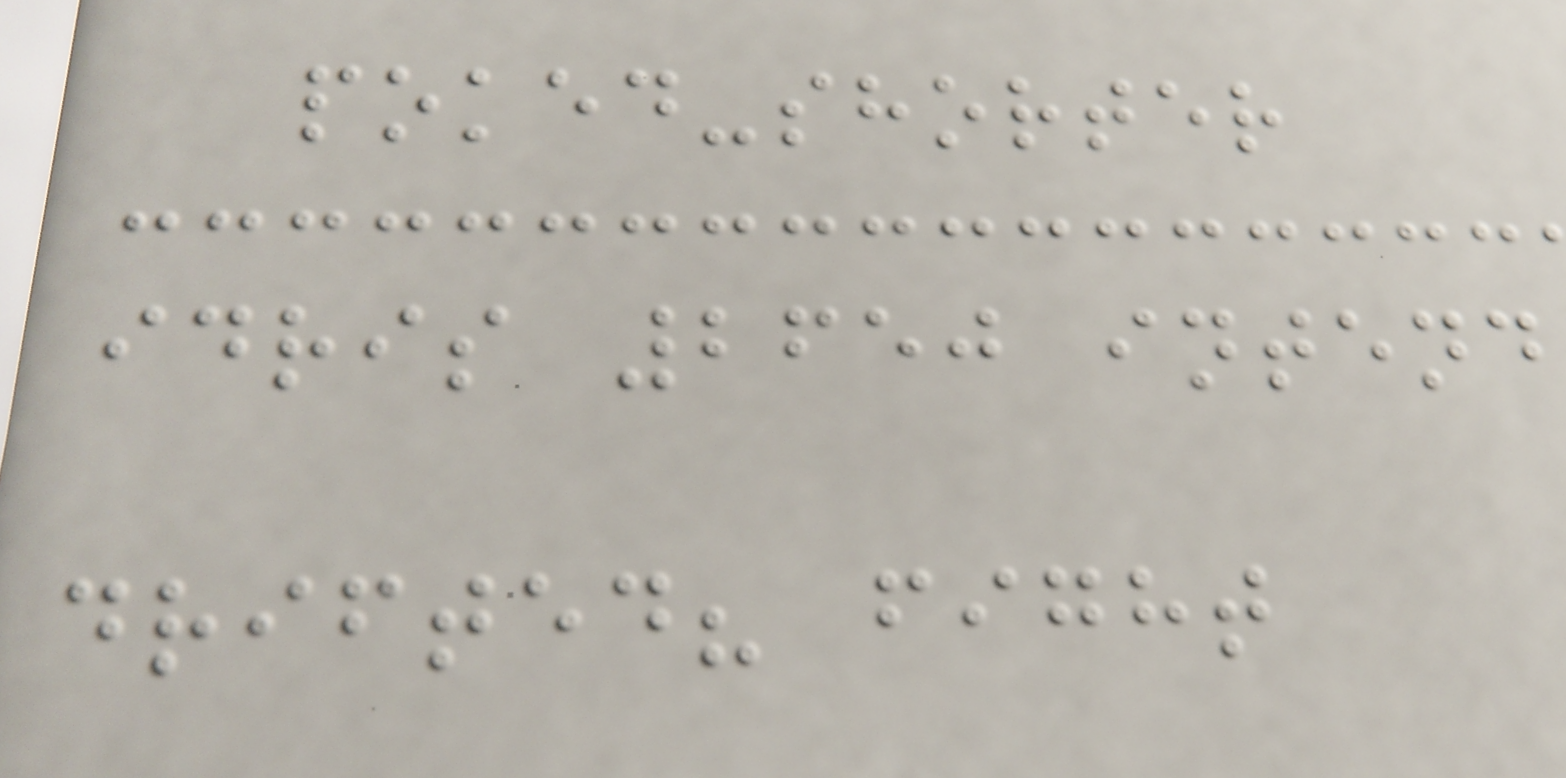poked-shorter
idris 2650 intend
drifted? fight
